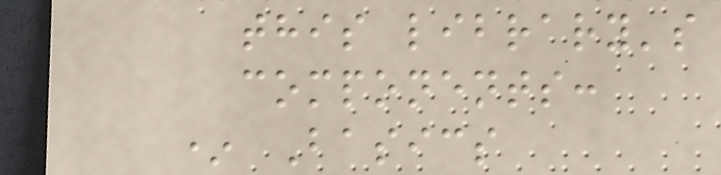this library's
components:
* Basics
